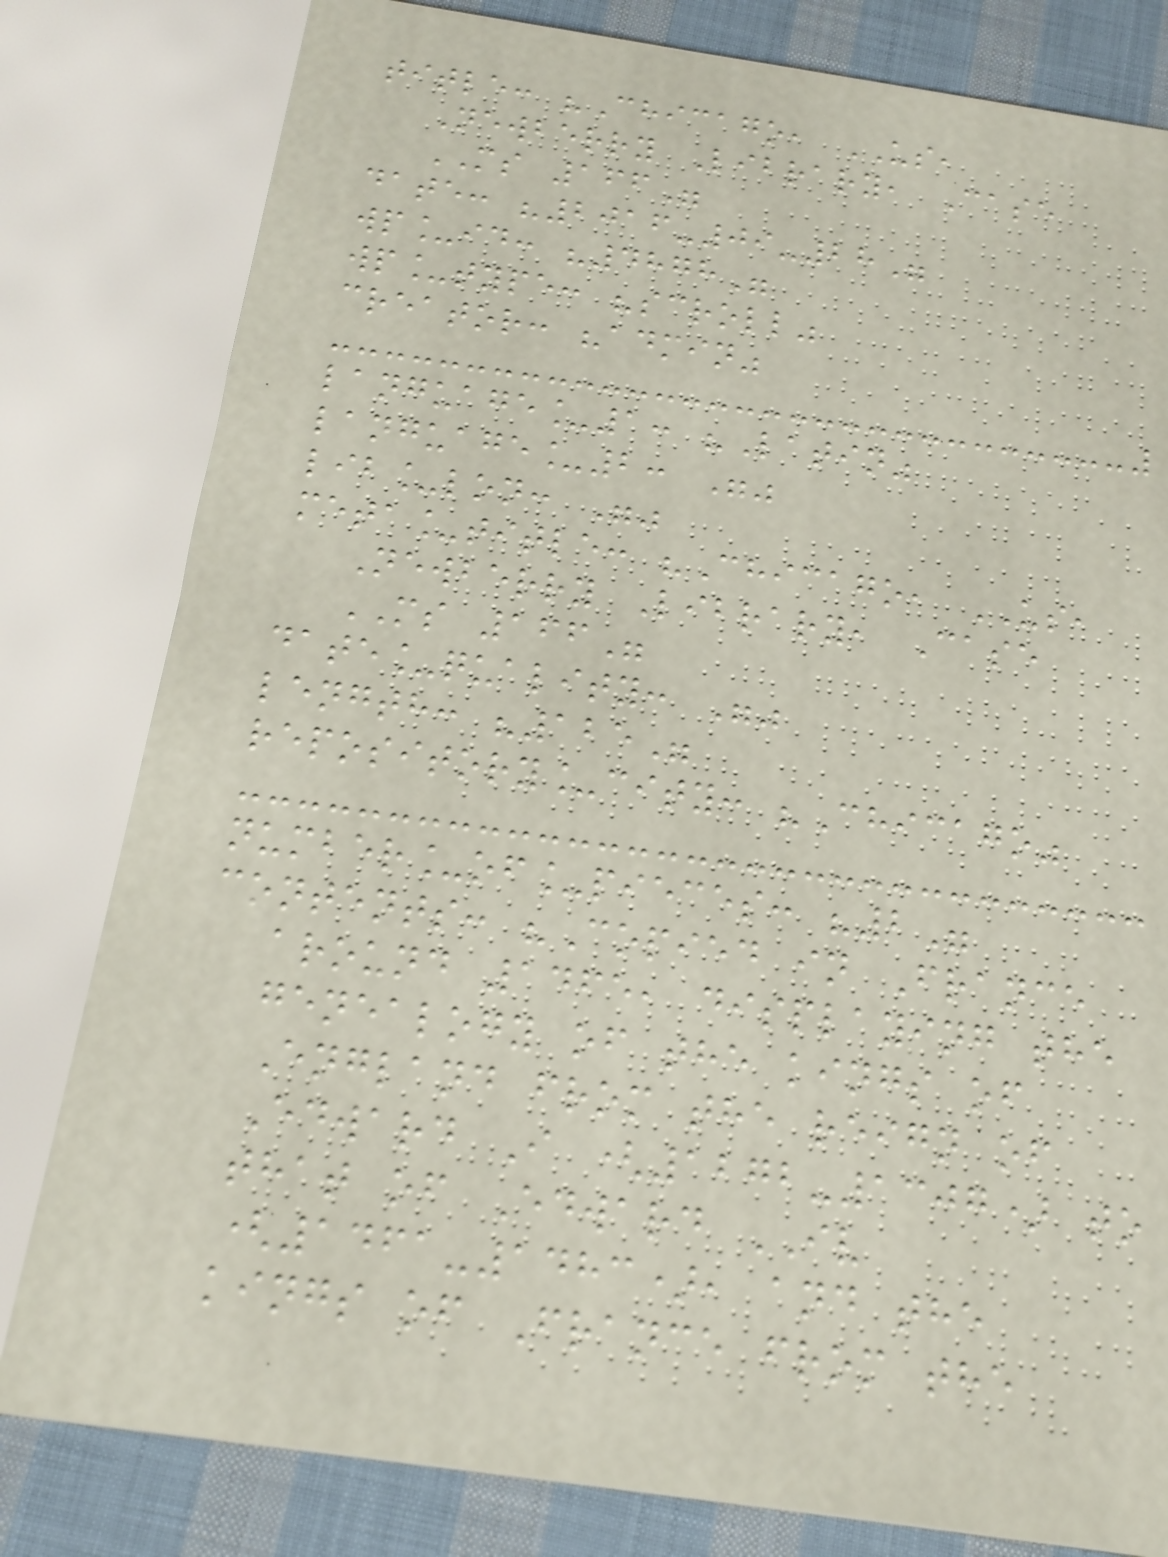title: "Chicago, US,
Newberry Library, Case
MS 166"
date: "2016-09-28"
wp_id: "4878"
wp_type: "scroll"
creator: "admin"
language_1: "Latin"
language_2: ""
lib_lon: ""
meta_title: "Chicago, US,
Newberry Library, Case
MS 166"
date_quality: ""
length: "125"
repository_city: "Chicago"
number_of_pieces: "2"
contents: "Copied in France
around 1465, displaying the
genealogy of the kings of
England from the reign of
Edward I (1272-1307) to
that of Edward IV
(1461-1483), and the
kings of France from the
